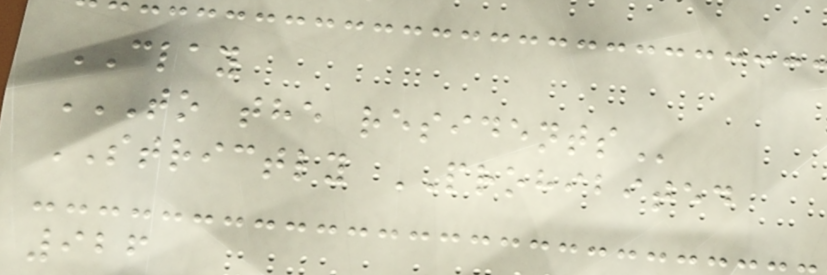CLAY
TO THE RESIDENTS
STRICTLY PROHIBITED
926
